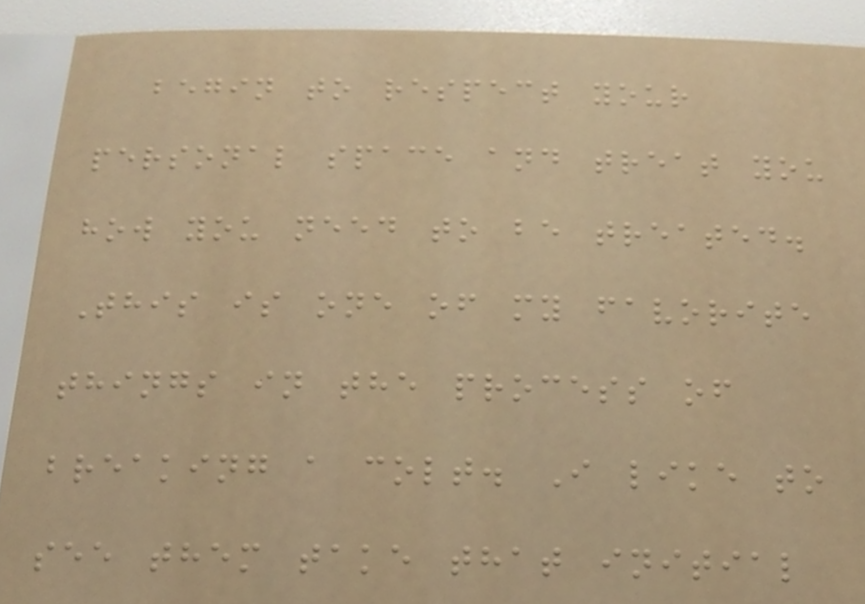begin to respect your
personal space and treat you
how you need to be treated.
This is one of my favorite
things in the process of
breaking a colt. I like to
see them take that initial
